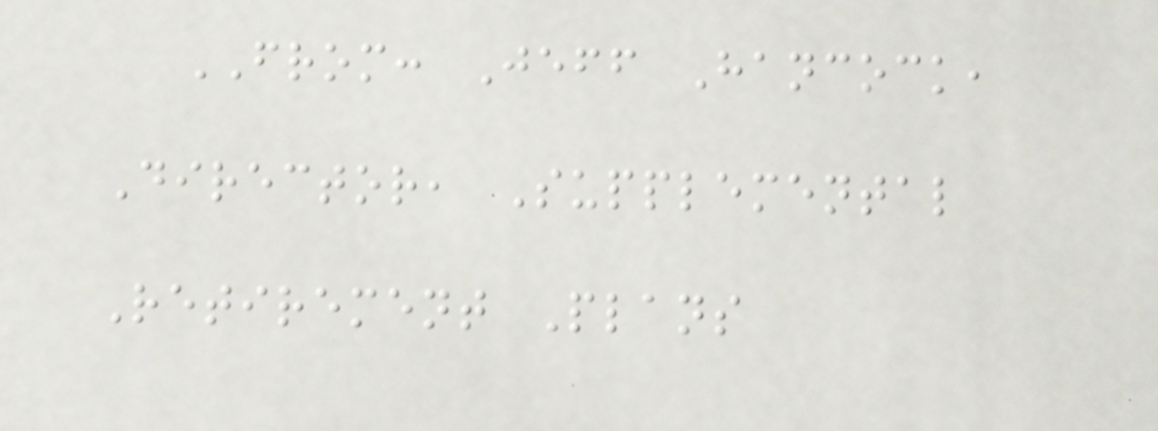FROM: Jeff Hancock,
Director, Supplemental
Retirement Plans
